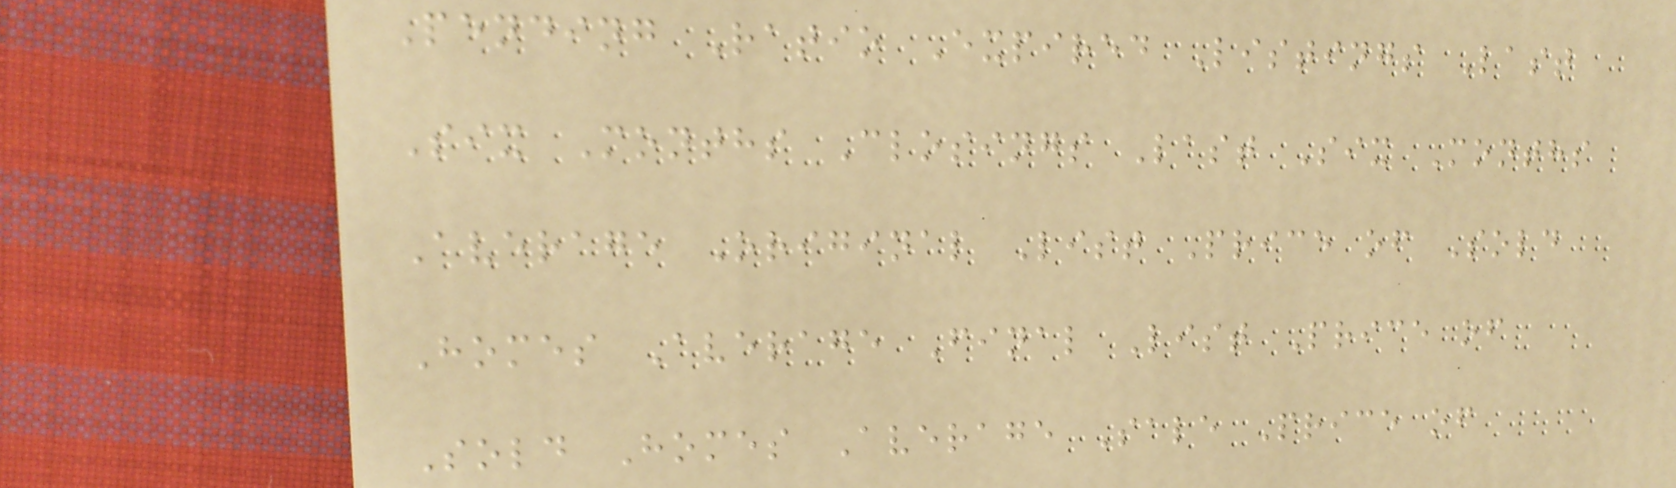Pending Ratio Expired Listings Last
Six Months Closings Last Six Months
Average Original List Price of Sold
Homes Average Final List Price of
Sold Homes Average Sale Price of
